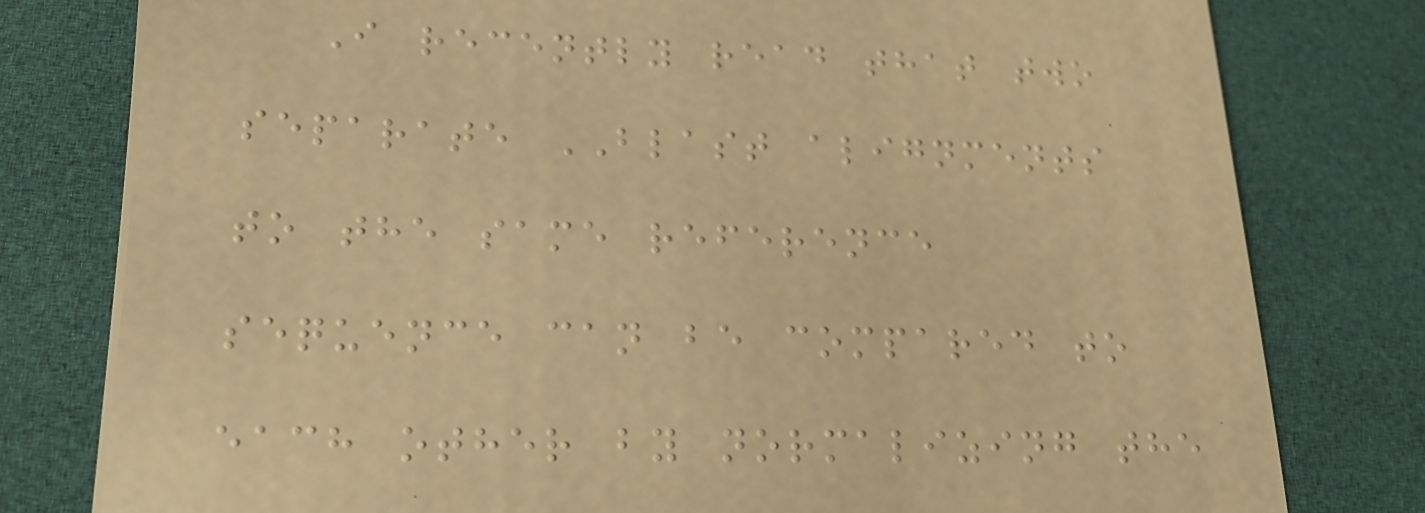I recently read that two
separate BLAST alignments
to the same reference
sequence can be compared to
each other by normalizing the
